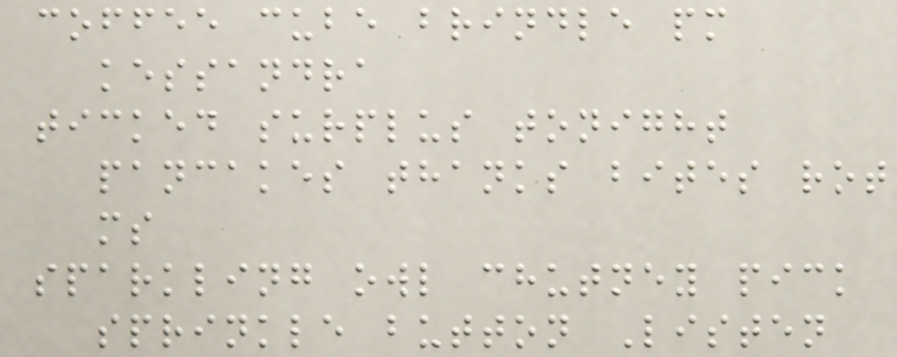coffee cube brindle pm
kessandra
ticked surplus tonight
pancakes thanks bites rot
ms
sparkling owl chutney pick
sprinkle button Listen
